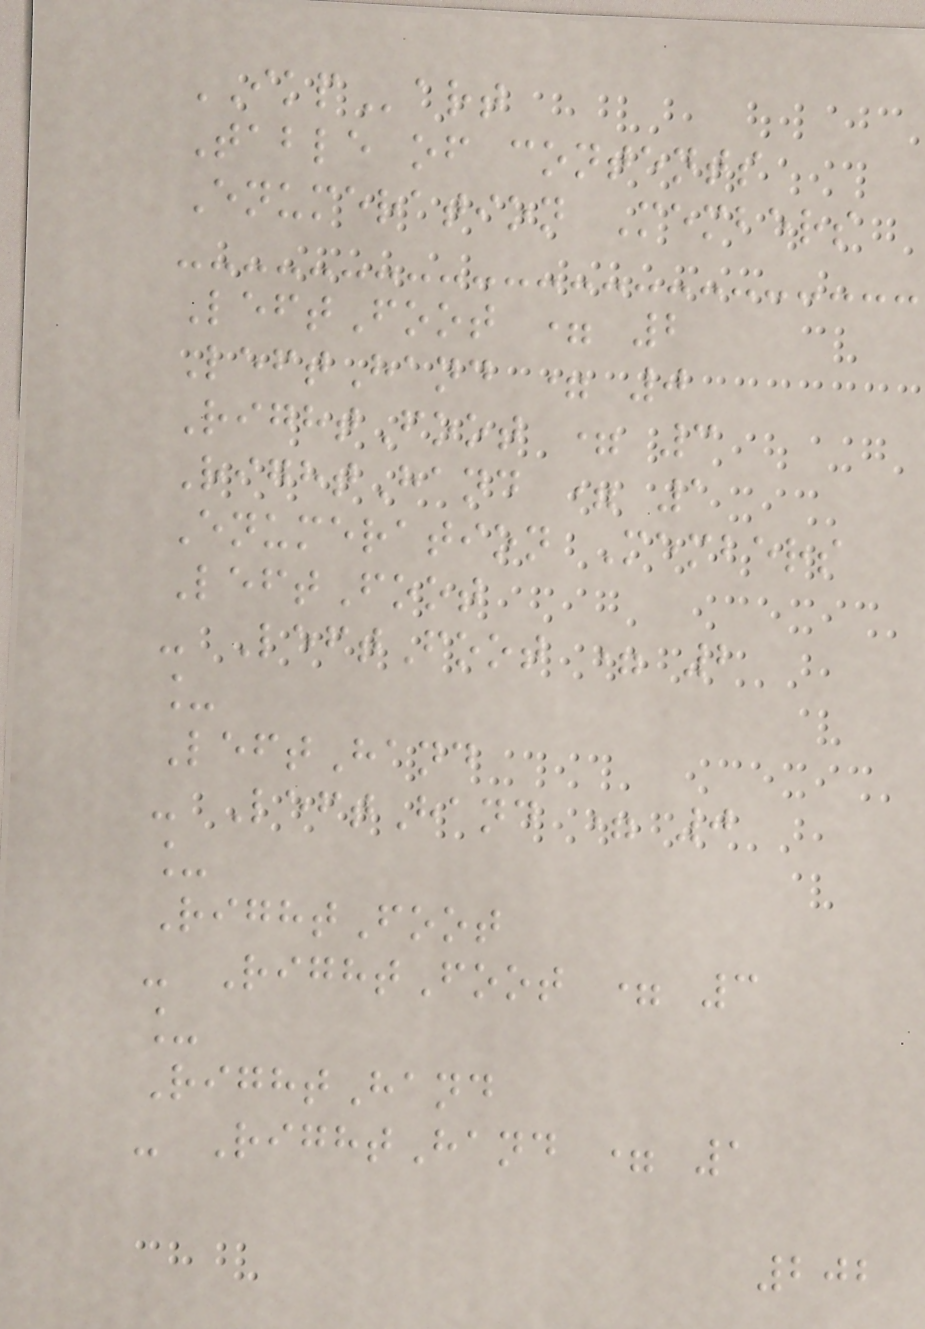IKPart
Table of contents
Enumeration Members
LeftFoot = 2
LeftHand = 0
RightFoot = 3
RightHand = 1
Enumeration Members
LeftFoot
- LeftFoot = 2
_
LeftHand
- LeftHand = 0
_
RightFoot
- RightFoot = 3
_
RightHand
- RightHand = 1
202
